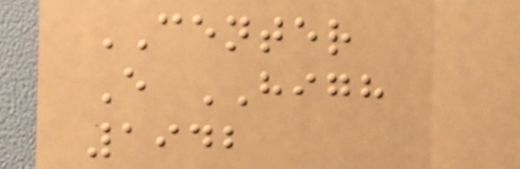CENTER
E HIGH
1942
